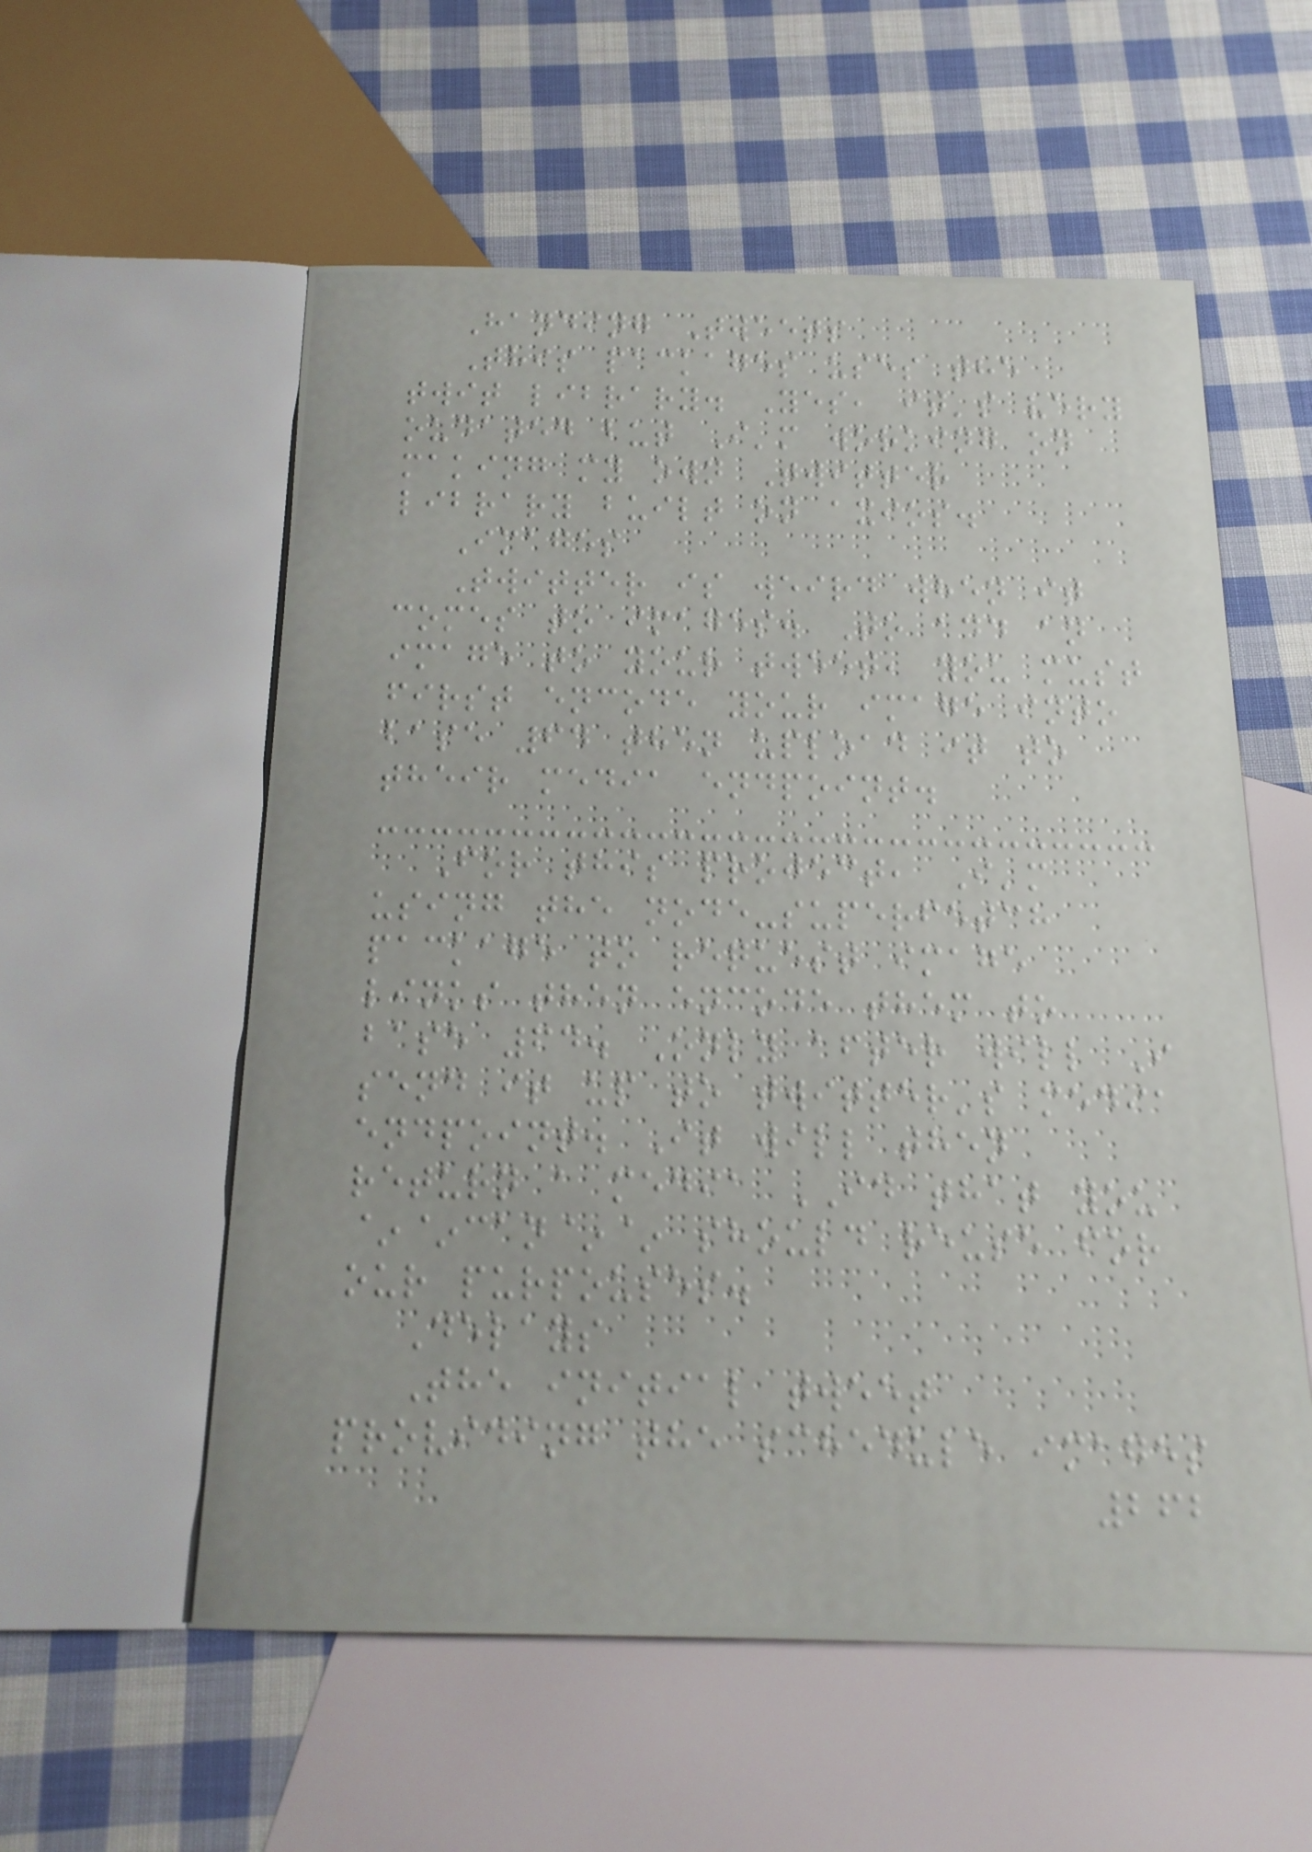Handing Tweets
This packages uses the
twit library. Yes, it's very
oudated but I'm working on
making my own Twitter
library built on axios.
Images
Twitter is weird when it
comes to images. To add an
image to your tweet, you must
first encode your image into
base 64 then upload it to
their media endpoint.
For this project, I'm
using the node-superfetch
package to request image
links then encode them to
base 64. Only after will I
send it up to twitter's media
endpoint. It will then
return a media ID that you
~~can~~ should reuse for
our purpouses.
Delays
The initial tweet
providing the schedule images
262
